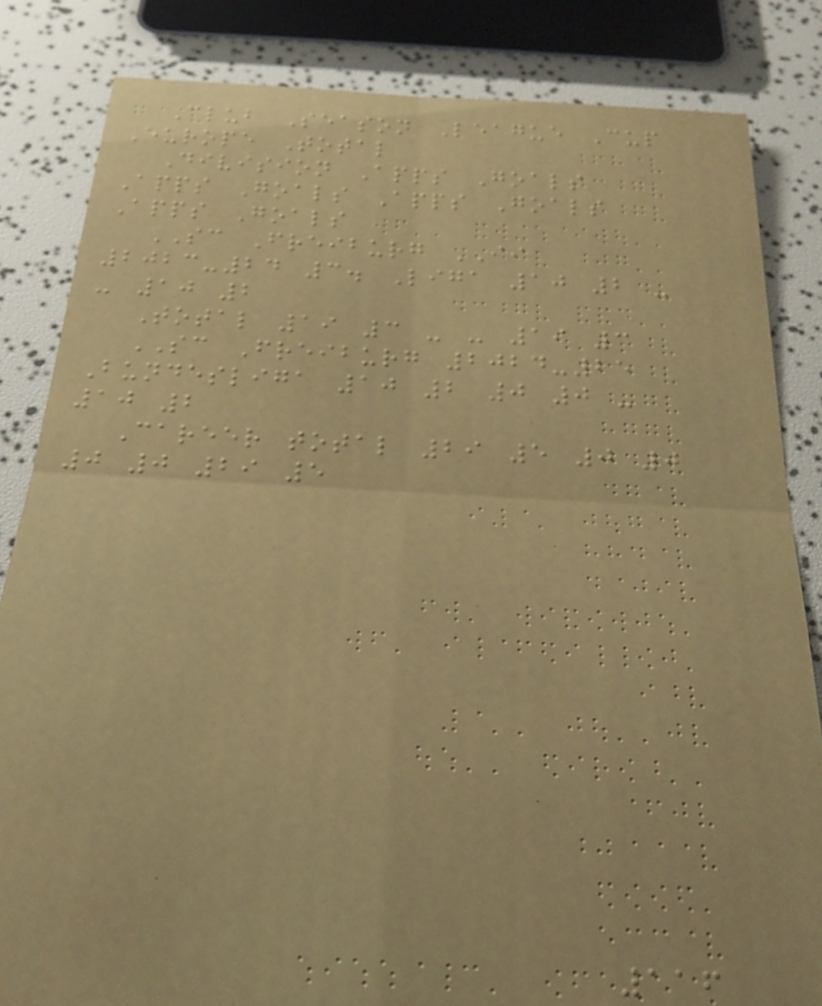Club Season League Cup
Europe Total
Division Apps Goals
Apps Goals Apps Goals
Apps Goals
SC Freiburg II
2023-24 3. Liga 10 2 -
- 10 2
Total 19 3 - - 19 3
SC Freiburg 2024-25
Bundesliga 10 2 0 0 -
10 2
Career total 29 5 0 0
0 0 29 5
116
